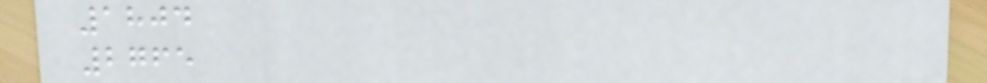1804
2765
